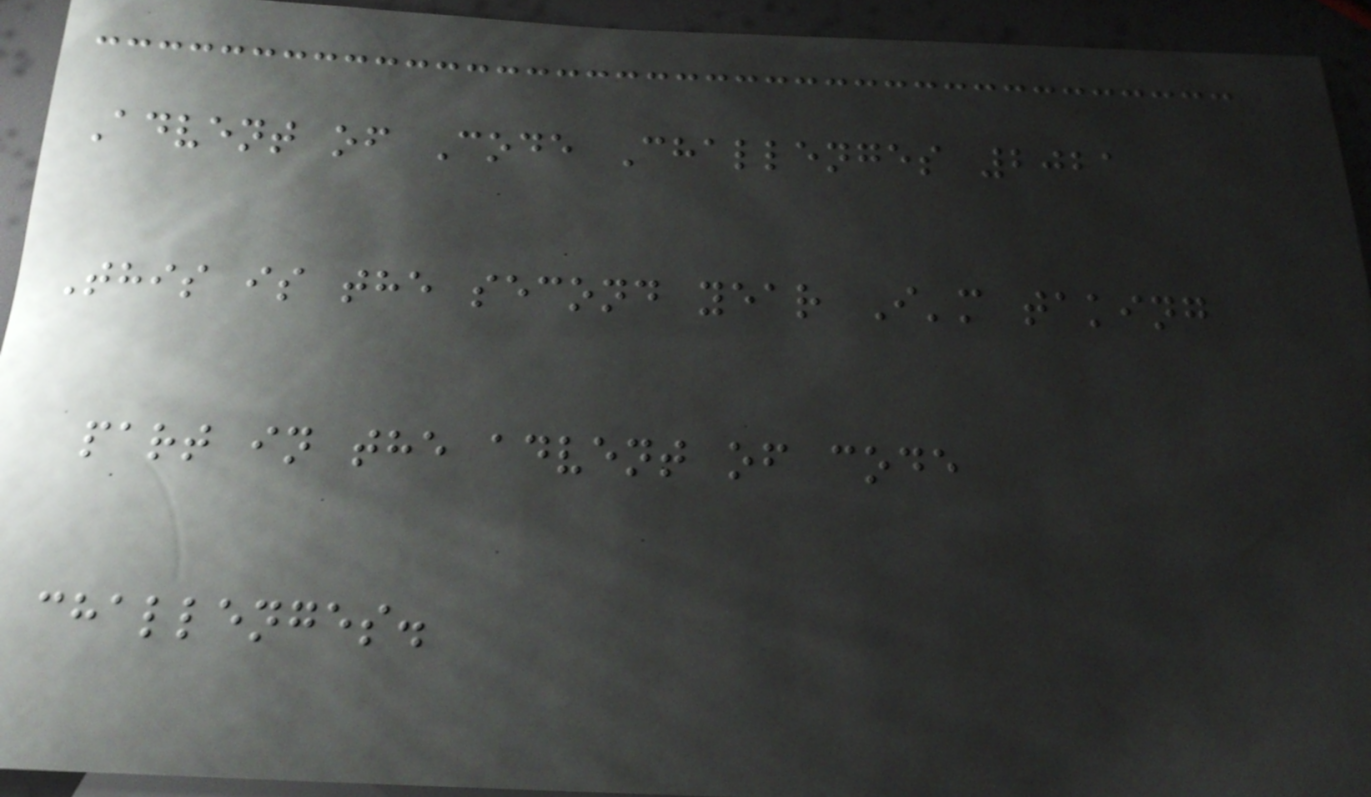Advent of Code Challenges 2021
This is the second year I'm taking
part in the advent of code
challenges.
